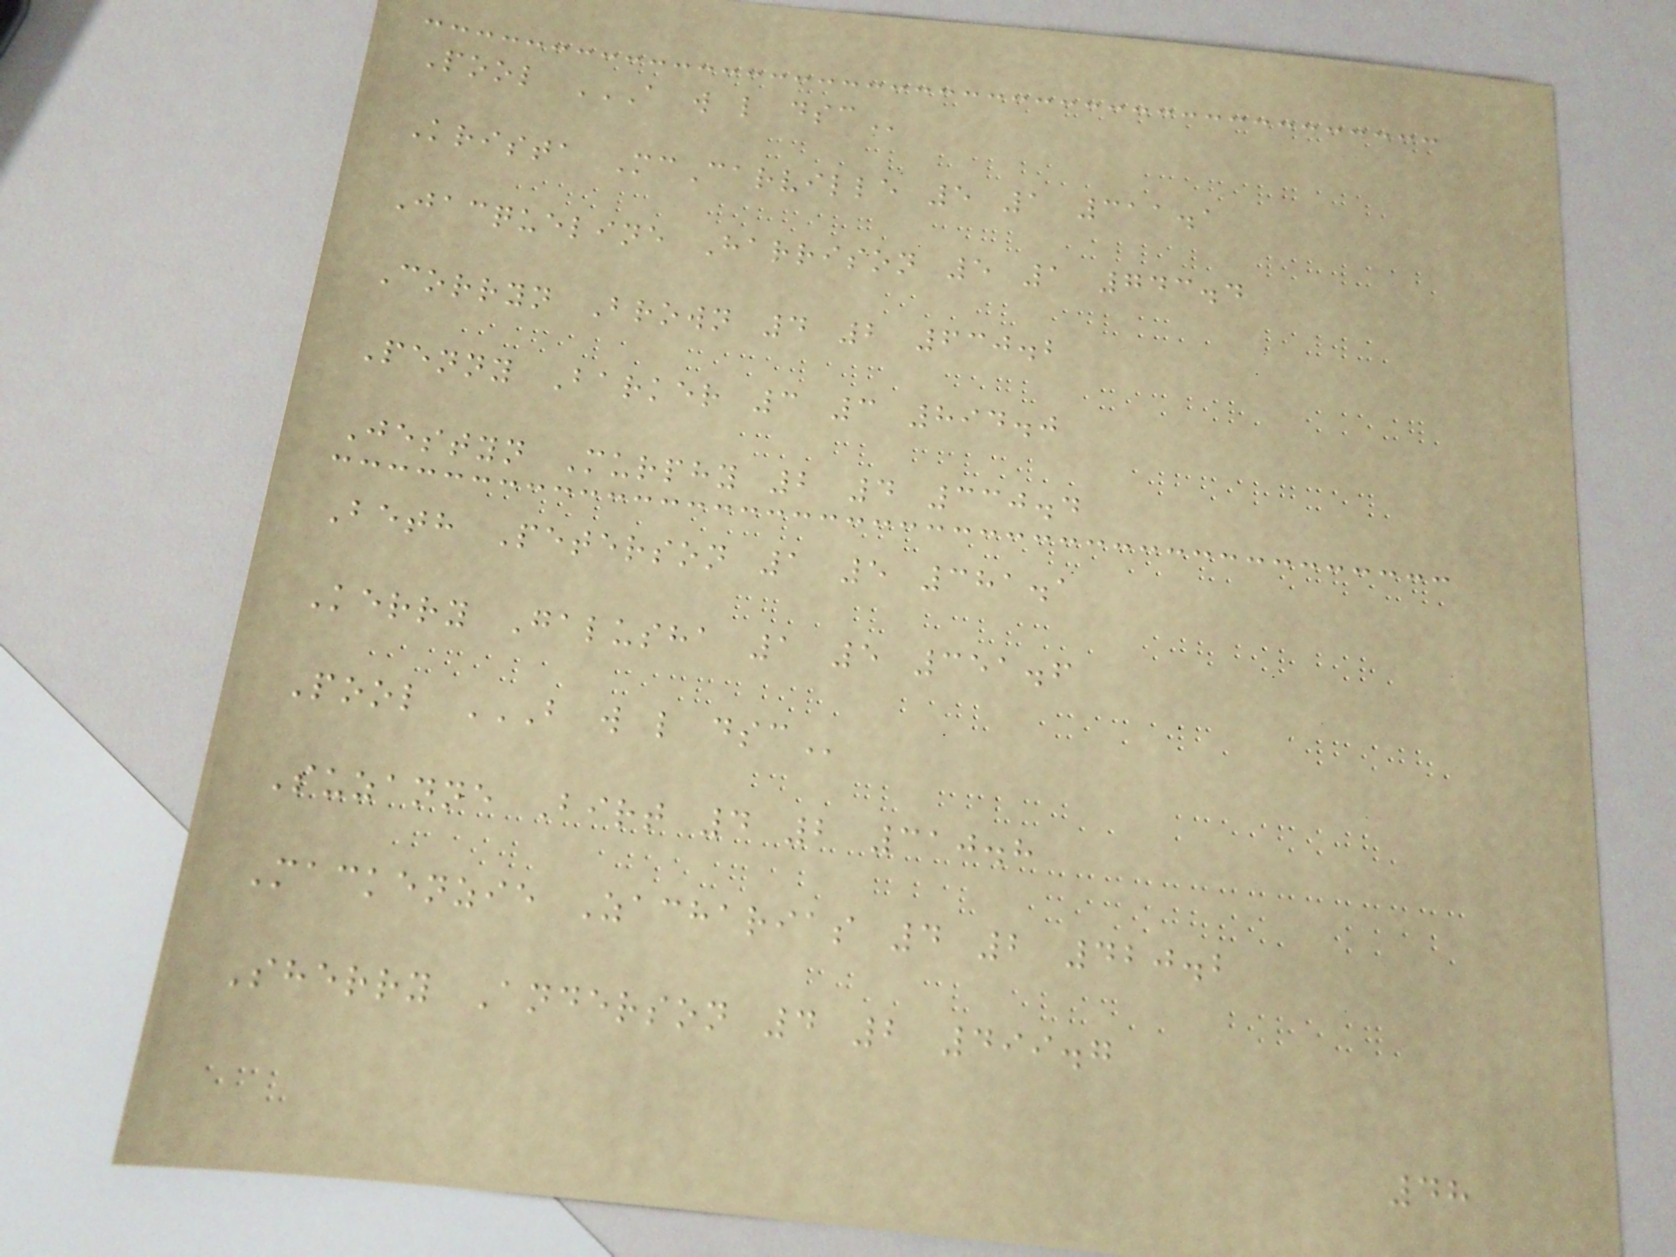Pool A W L DSC
Krista McCarville 5 1 311.1
Jacqueline Harrison 5 1 743.4
Corryn Brown 4 2 630.2
Penny Barker 3 3 894.0
Jestyn Murphy 2 4 330.4
Beth Peterson 1 5 381.1
Kerry Galusha 1 5 351.6
Pool B W L DSC
Suzanne Birt 4 2 310.8
Mackenzie Zacharias 4 2 420.2
Sherry Anderson 4 2 499.7
48
